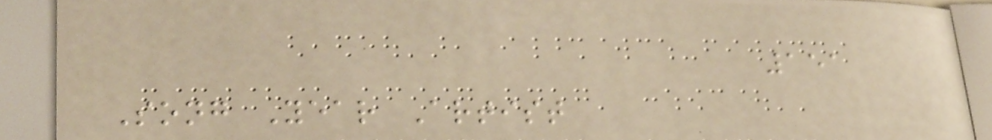151
Song Year Artist
